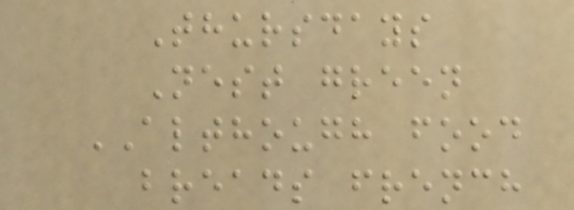Thursdays
Nest green
ALTHOUGH food
breads french
